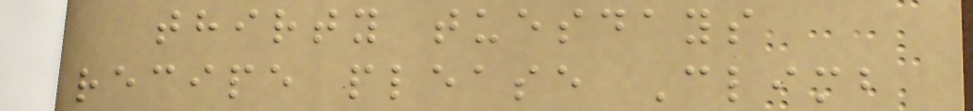thirty tuesdays
recipe please Climb
